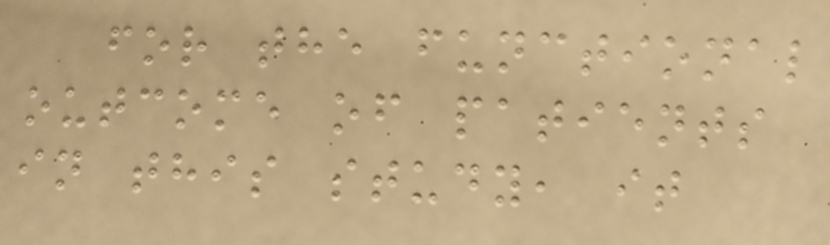for the functional
outcome of patients
in this study, it
